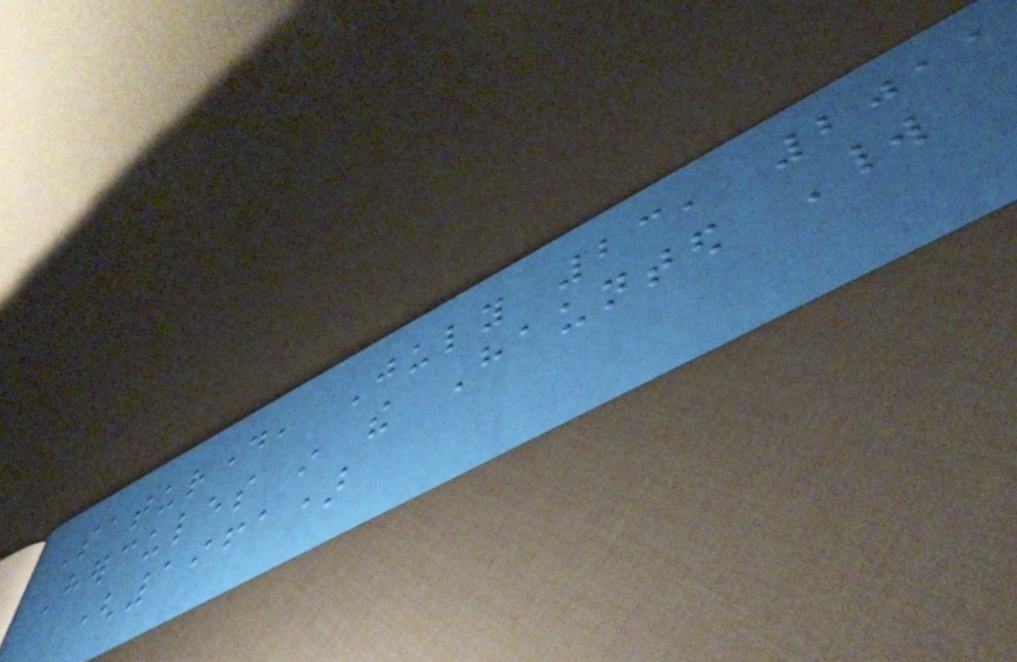Saturday, July 23, 2011
Hercules in the Haunted World
(1961)
